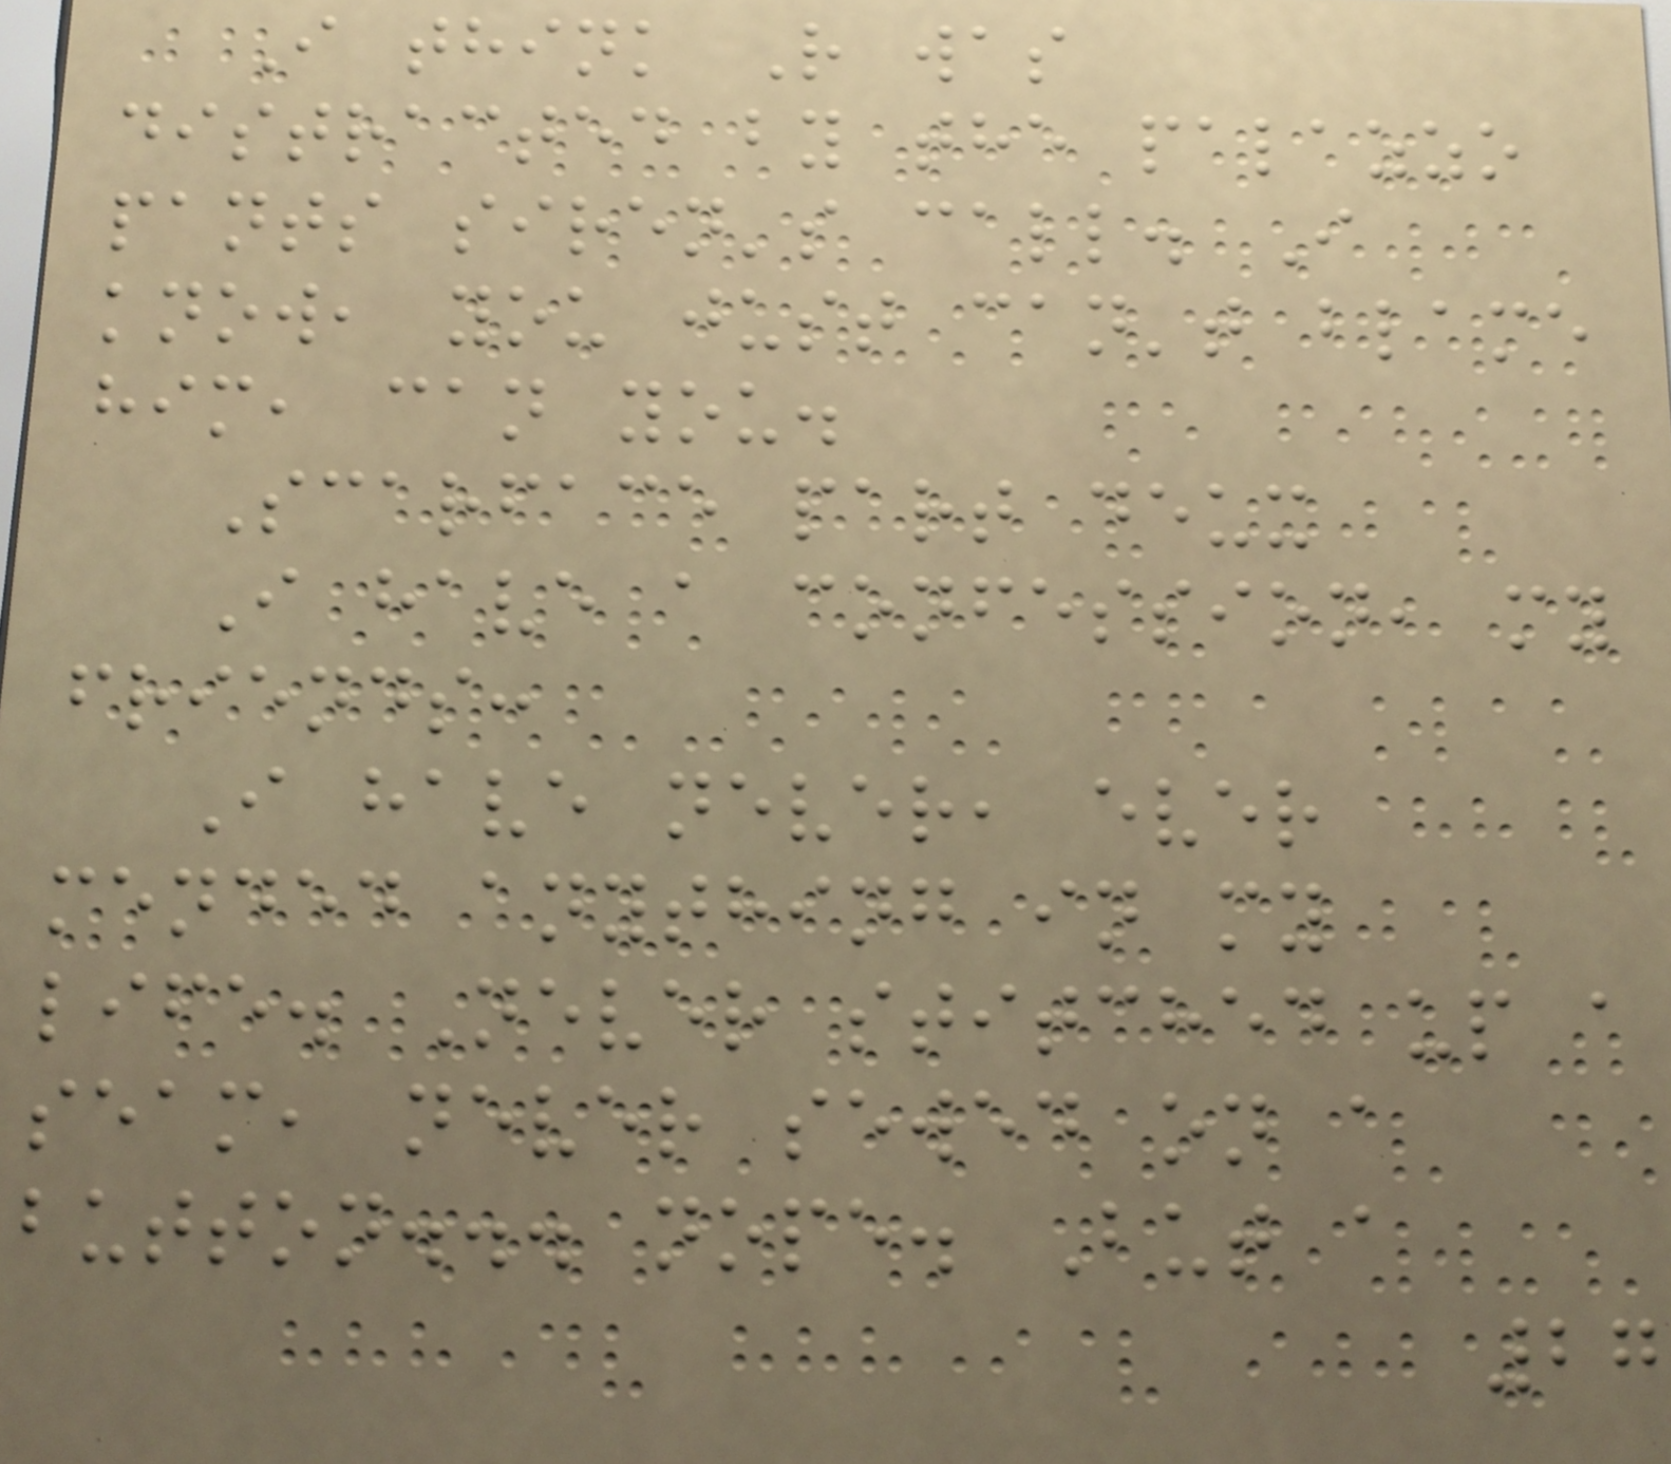I think R was
distracted by the palazzo
pants siren's call. I
know, you just can't blame
him, can you.
Scarface part deux
I have a confession, my
friends:
I have never, ever
mended anything in my
life. Never stitched up a
seam, never sewed on a
button... nope. But a
27
